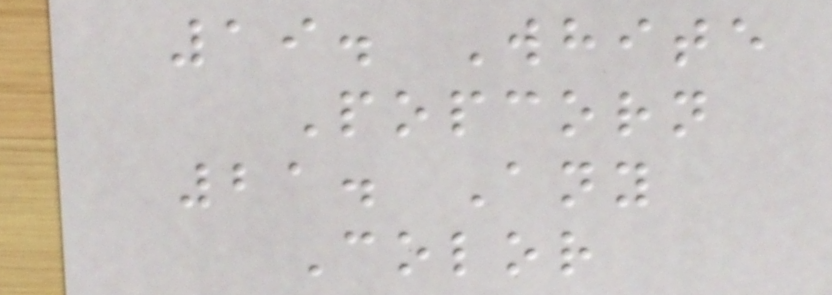19. White
Popcorn
21. Any
Color
